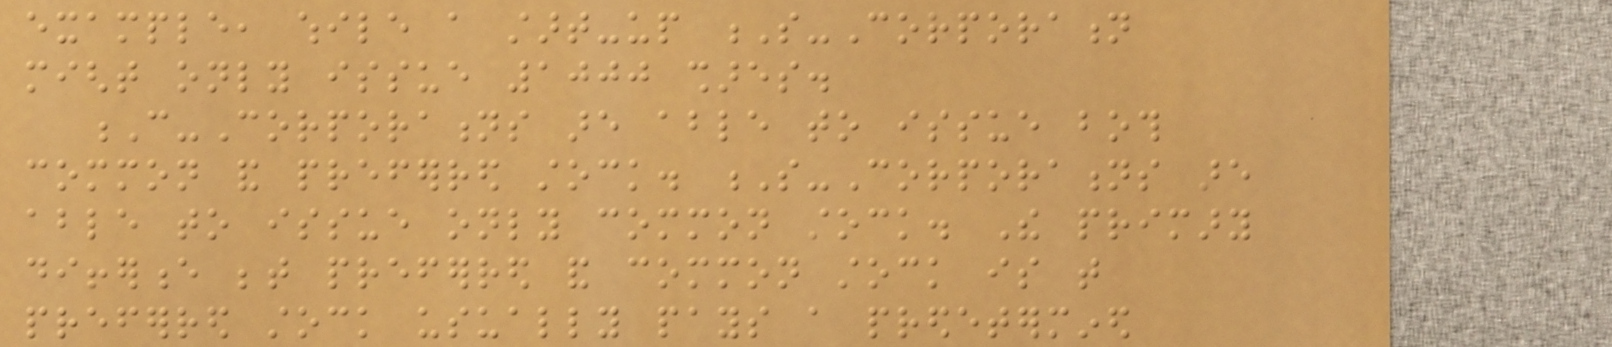example, while a start-up S-Corporation
might only issue 1000 shares.
C-Corporations are able to issue both
common and preferred stock. S-Corporations are
able to issue only common stock. The primary
difference between preferred and common stock is that
preferred stock usually pays a predetermined
